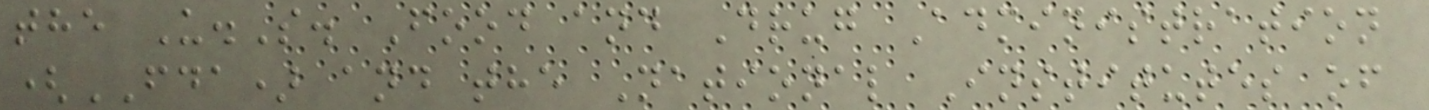the U.S. Food and Drug Administration
(FDA) and the National Institutes of
